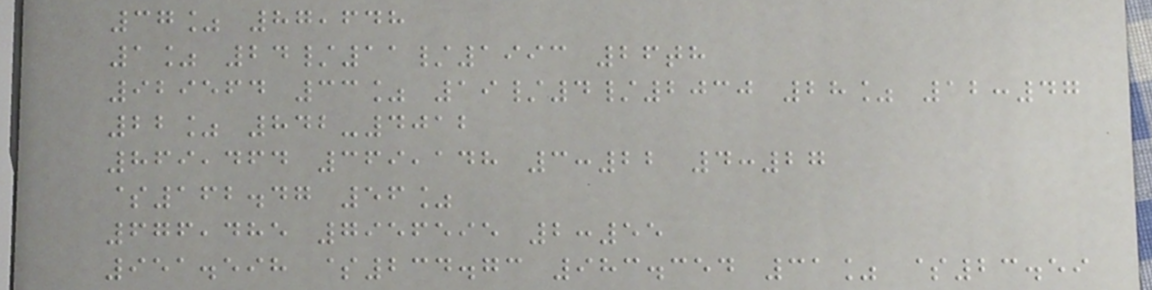37% 87,648
1% 24/11/1993 26th
929564 33% 19/4/2030 28% 12:47
22% 842-4012
869,464 369,148 3:22 4:27
$162.47 56%
676,485 7956595 2:55
951.598 $234.73 983.354 31% $23.59
